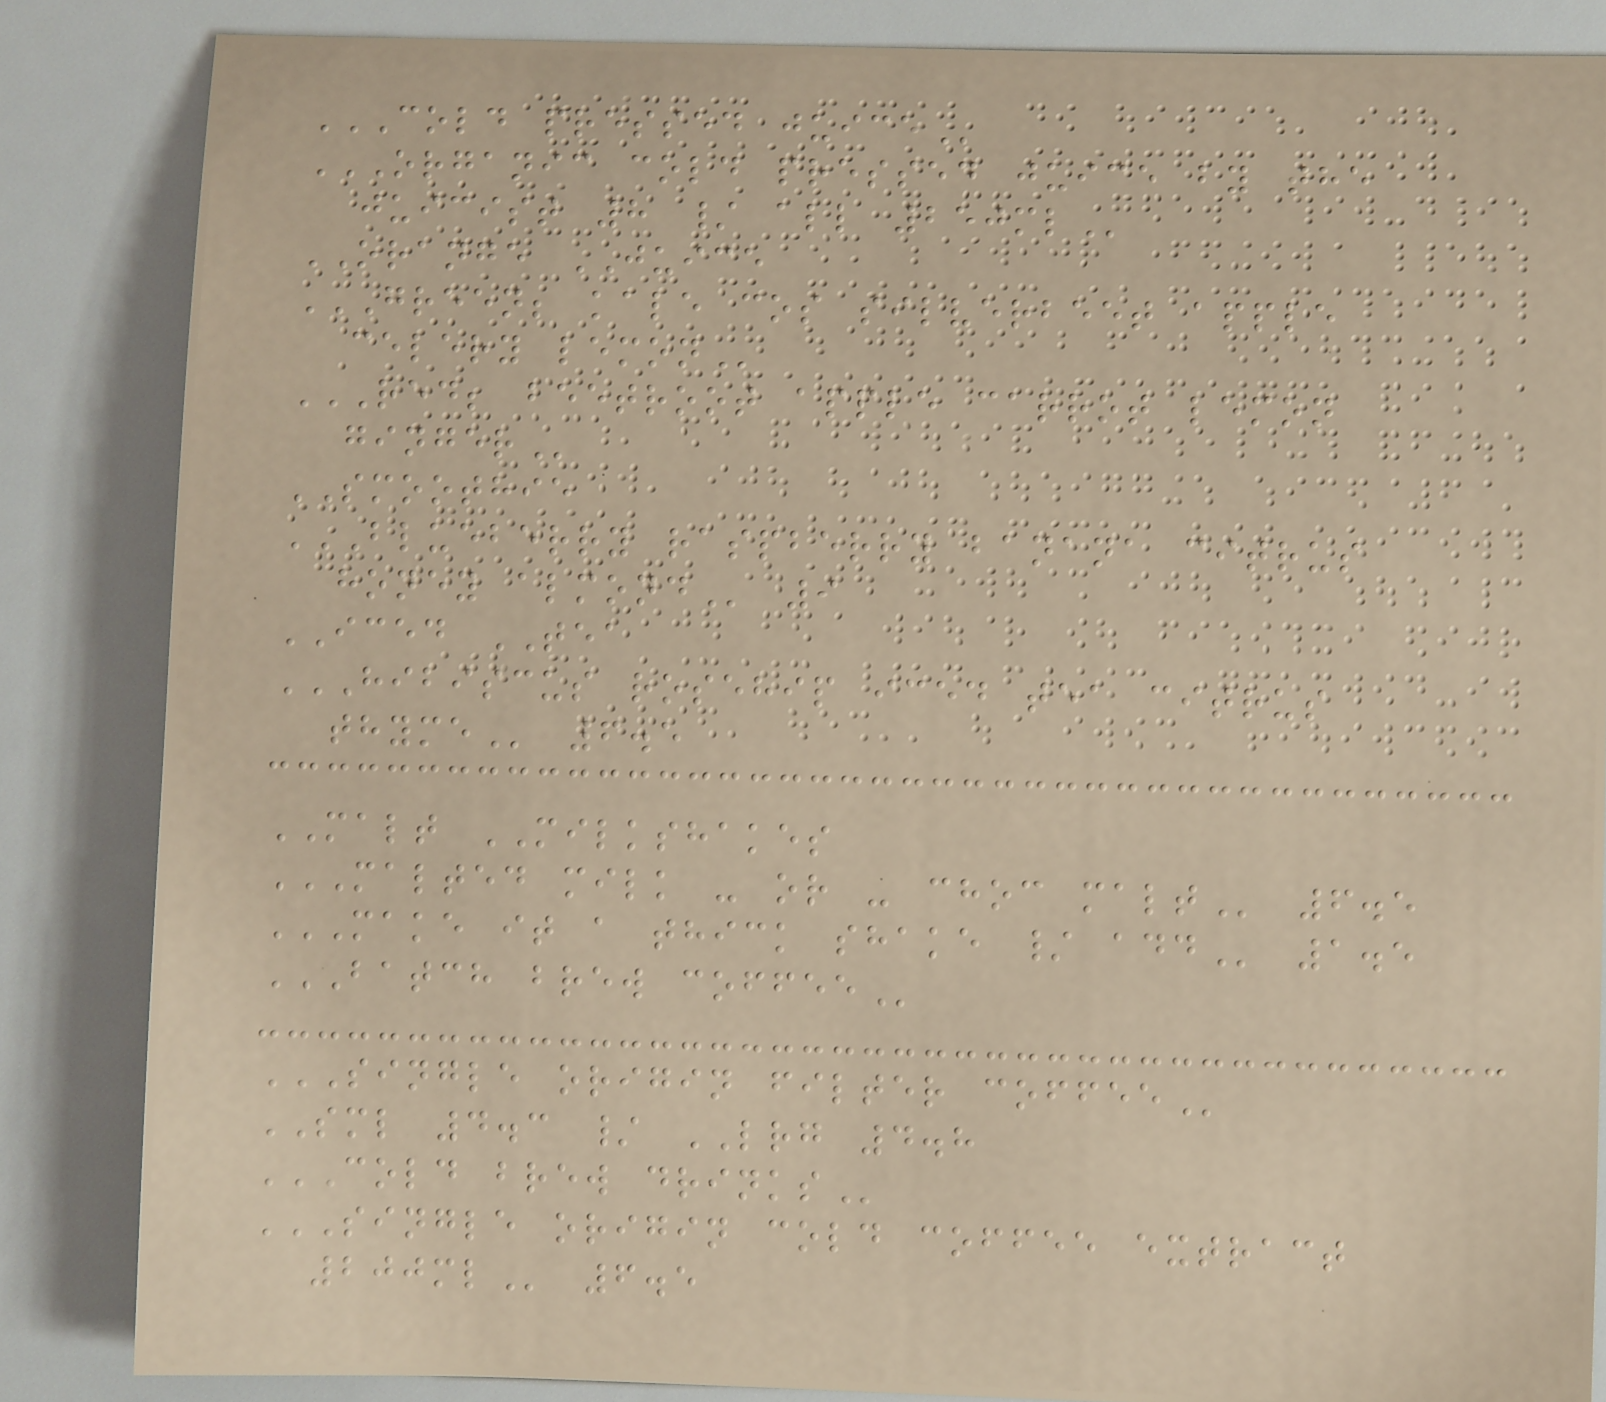COLD PRESSED JUICE
ORGANIC COLD PRESSED JUICE BY THE
JUICIST 8 / ALL 250ML
ORANGE JUICE
GREEN; KALE COS SILVERBEET APPLE
CELERY LEMON
RED; BEETROOT APPLE CARROT LEMON
GINGER
SMOOTHIE
BLUEBERRY RASPBERRY BANANA CITRUS
HONEY ALMOND 9
ICED TEA
HIBISCUS ROSEHIP ICED TEA CITRUS
THYME 6.5
MALT MILKSHAKES
MALTED MILK - OR - CHOC MALT 6.5
MAKE IT A THICK SHAKE / ADD 1.5
BATCH BREW COFFEE
SINGLE ORIGIN FILTER COFFEE
SML 4.3 / LRG 4.8
COLD BREW DRINKS
SINGLE ORIGIN COLD COFFEE EXTRACT
200ML 6.5
